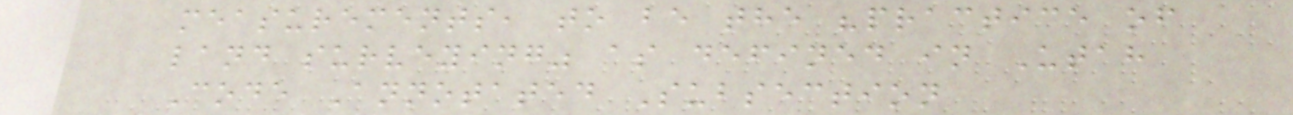measurements, to be the "practice of
land surveying" as defined in Utah
Code Annotated Subsection
